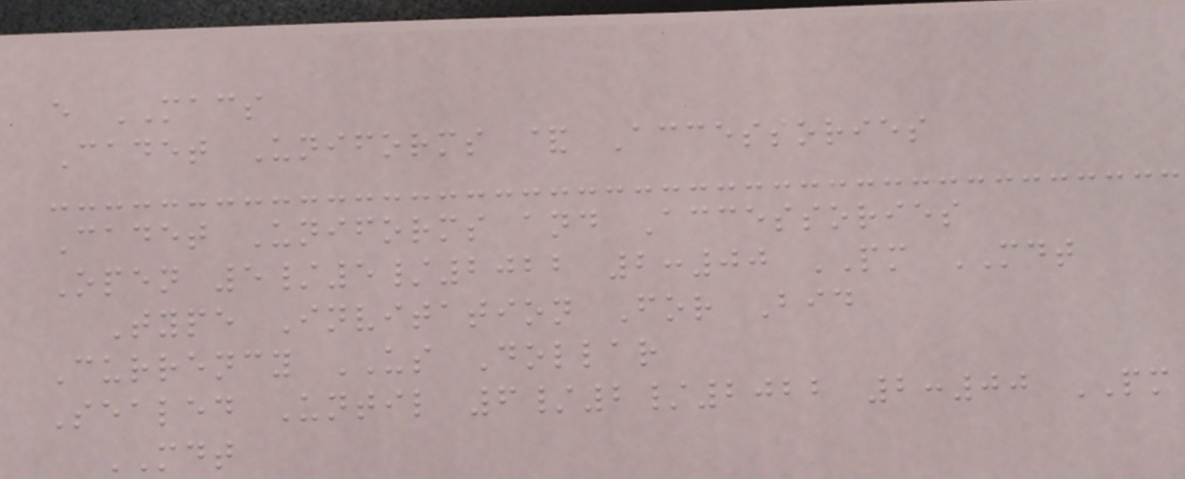e MACS
Cadet Uniforms & Accessories
Cadet Uniforms and Accessories
Open 5/5/2022 2:00 PM MDT
Type Invitation For Bid
Currency US Dollar
Sealed Until 6/2/2022 2:00 PM
MDT
